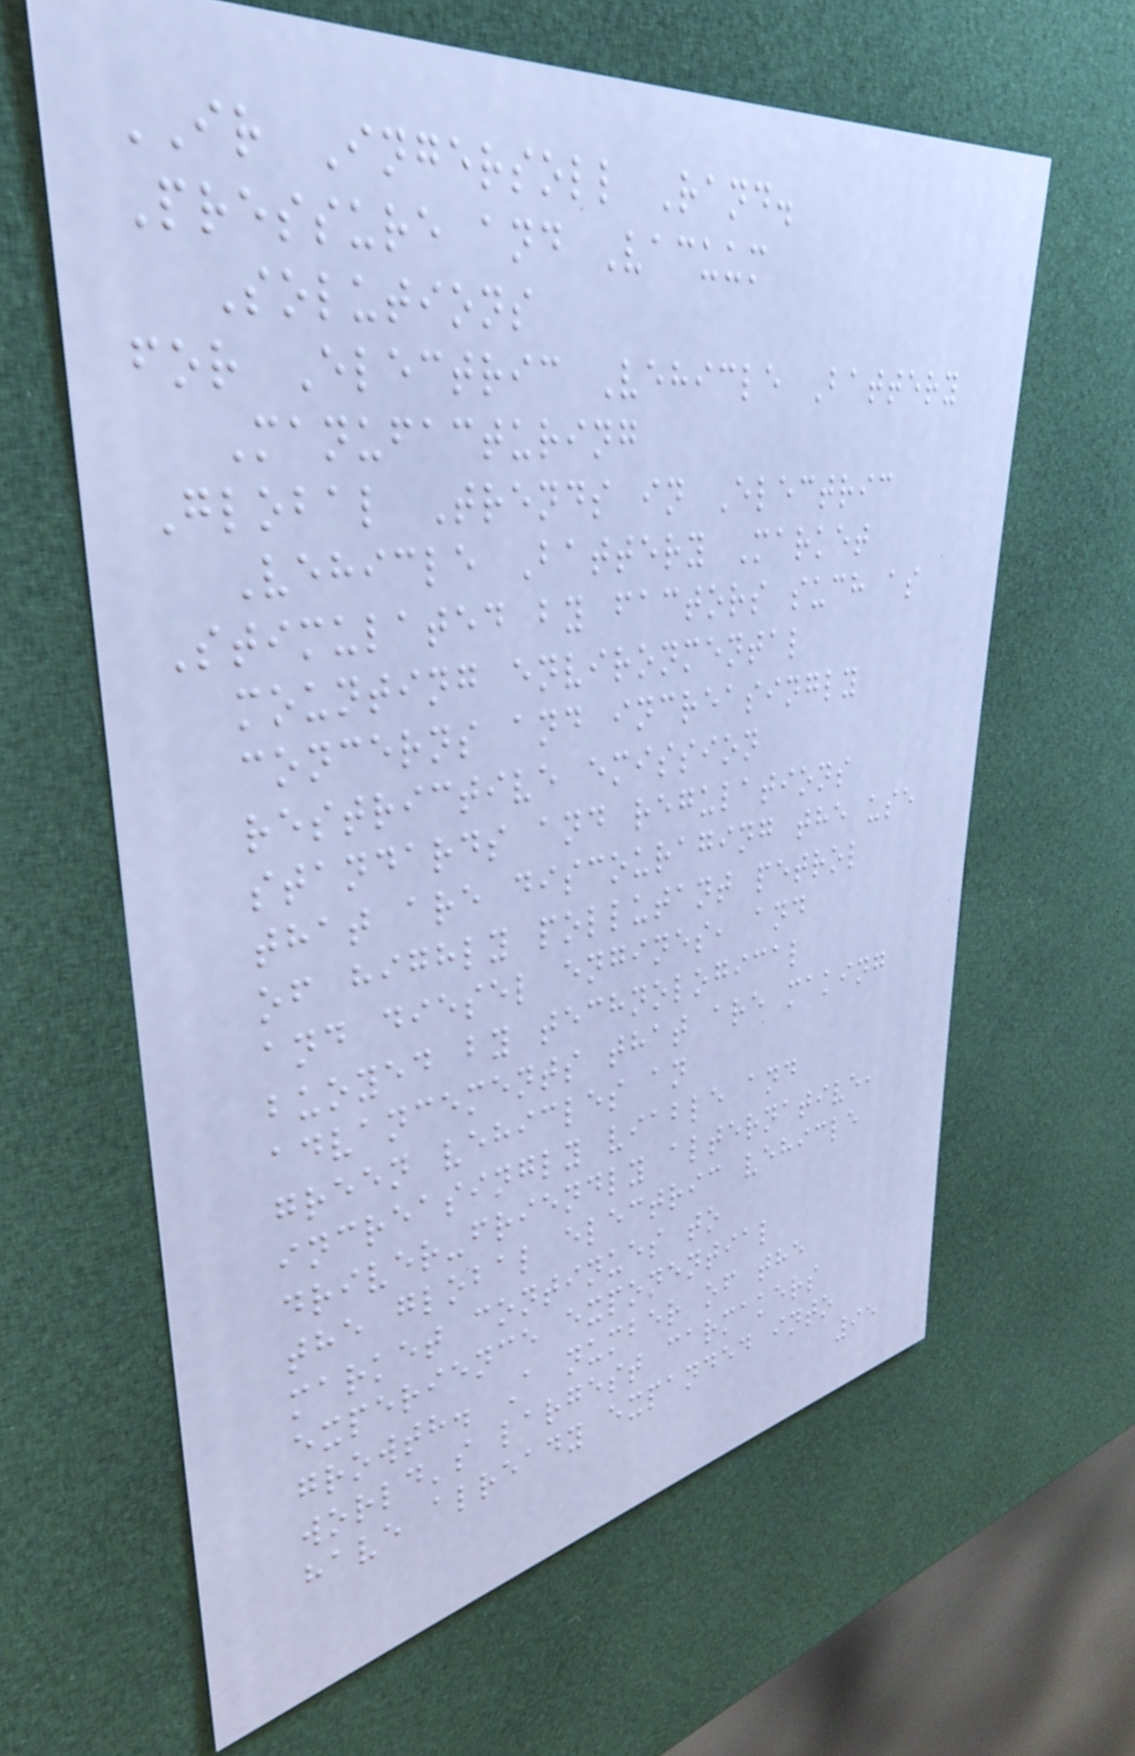IR Ingersoll Rand.
Pressure and Vacuum
Solutions
for Electric Vehicle Battery
Manufacturing
Global Trends in Electric
Vehicle Battery Market
Stimulated by factors such as
mounting environmental
concerns and increasingly
restrictive emission
standards and regulations
that are discouraging the use
of highly pollutant petrol
and diesel engines, and
buoyed by technological
advancements that are making
green vehicles an
increasingly viable and
driver-friendly alternative,
the global electric vehicle
market continues to
experience exponential
growth. A number of the
world's largest carmakers
have already expanded into
95
